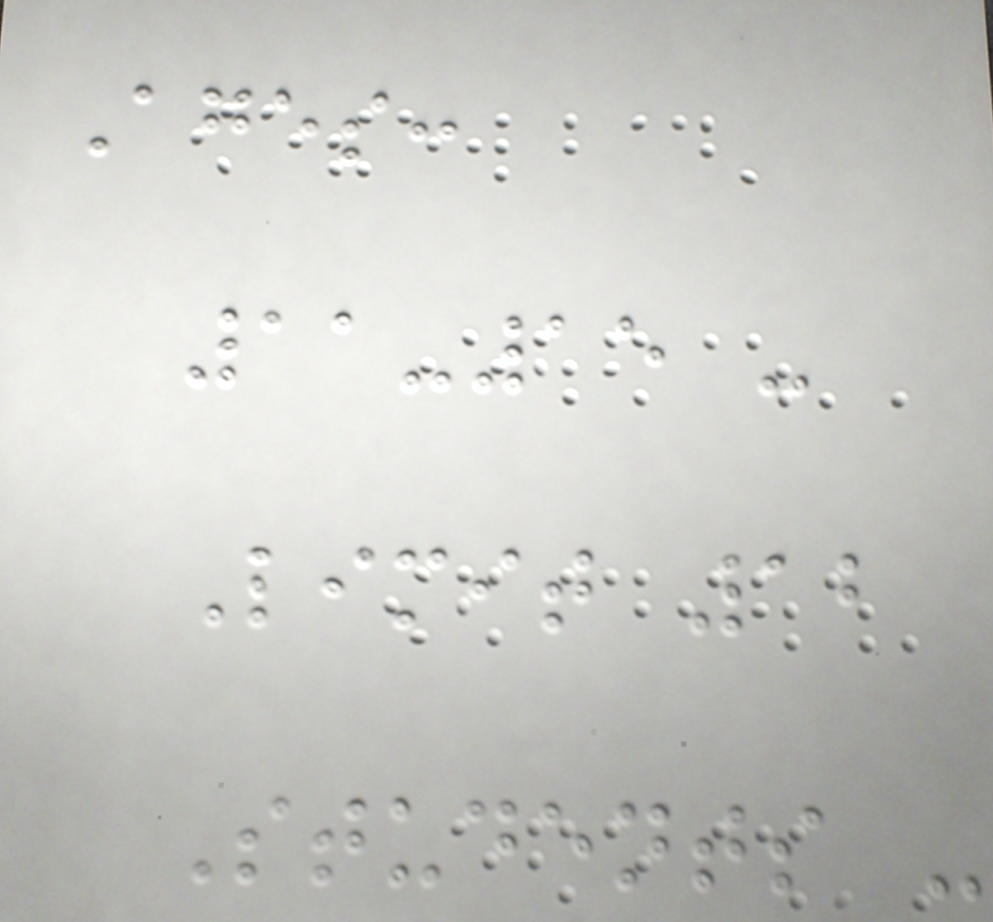Ages:
11-15 -
Limit 12
Students -
